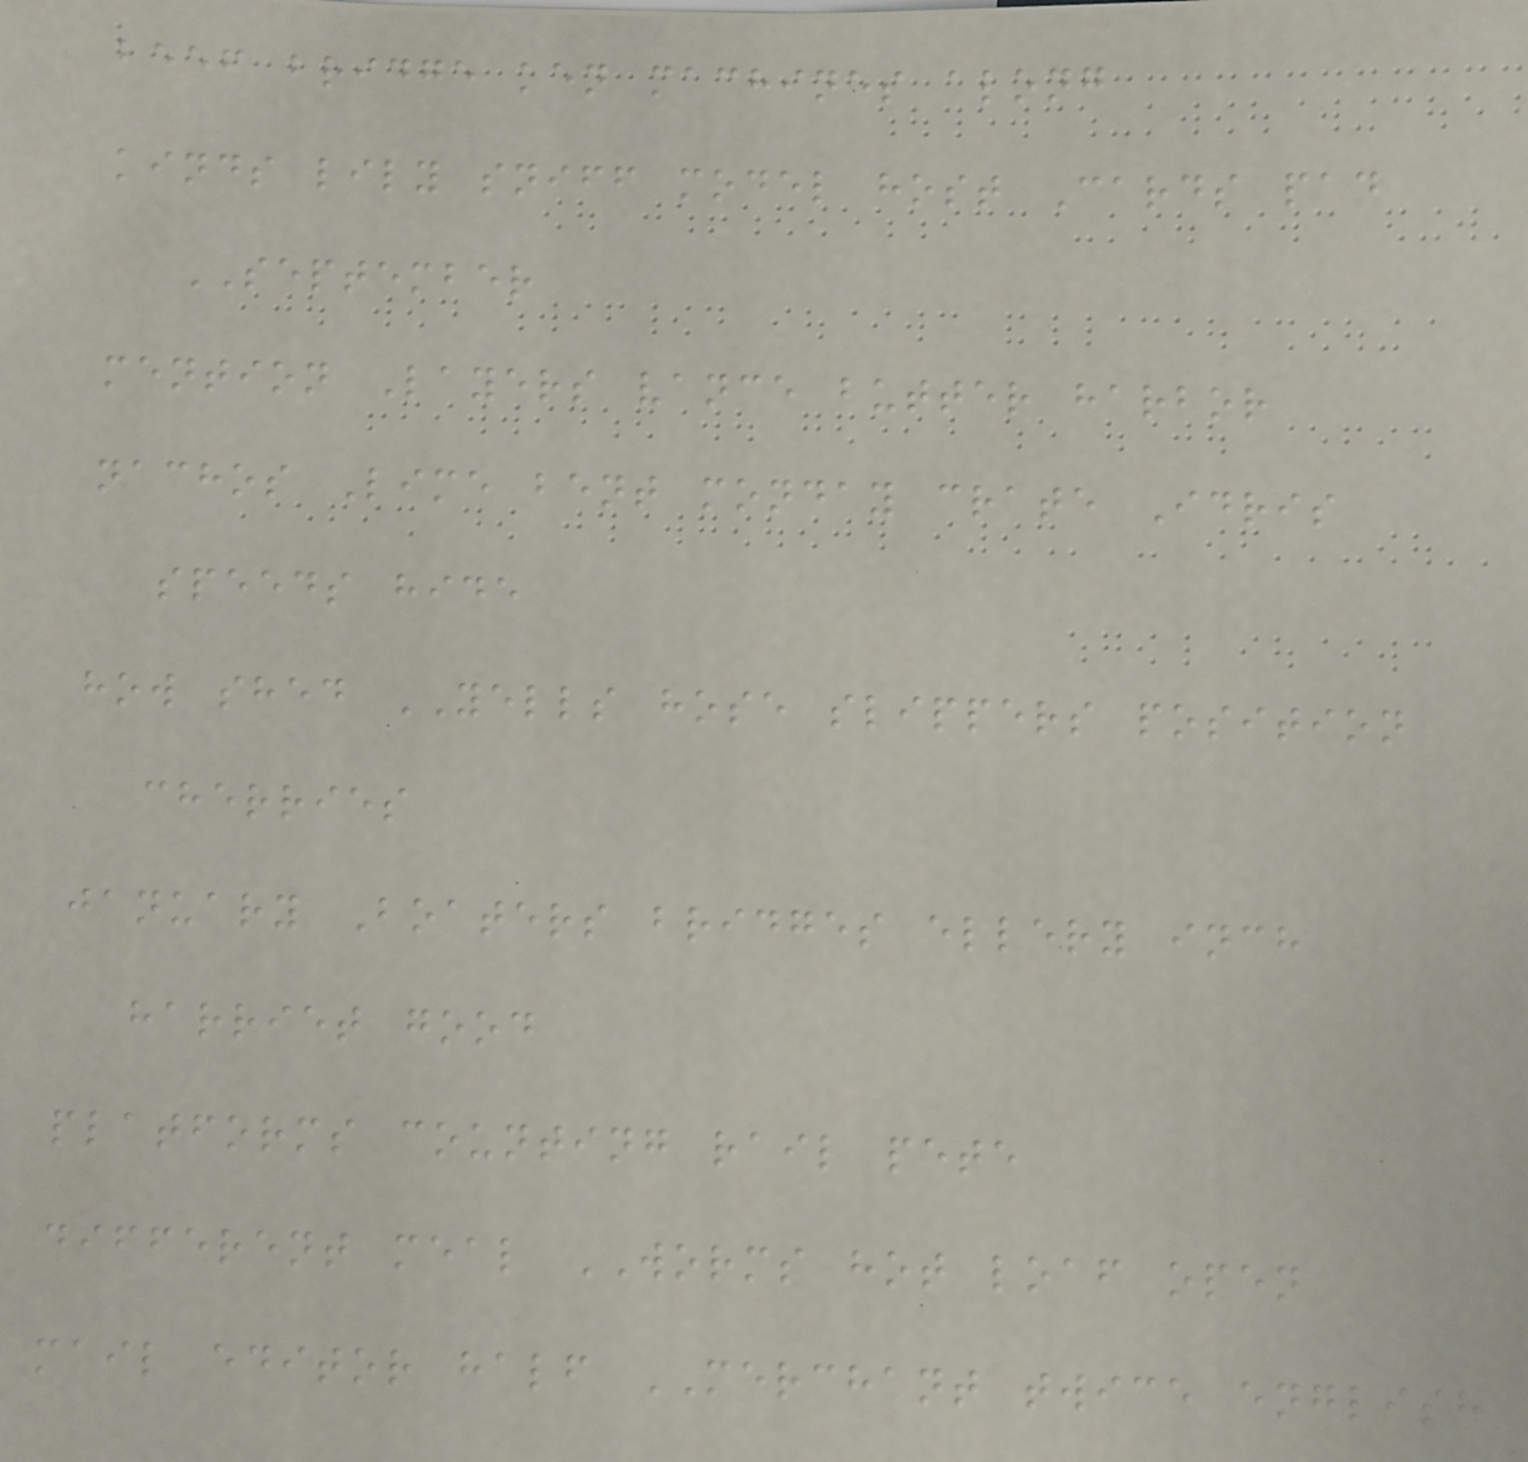beef bridge ken machines along
kinds lily sniff model host Cards pad
SEPTEMBER
mention Layers vance butter harbor
nachos Lime bent monday crate Idris
speeds hide
how shed YELLS hose slippers position
cherries
january Boaters bridges ellery inch
harriet good
platforms counting rail pete
different meal WORMS hot loaf open
mail editor half MERCHANT twice english
